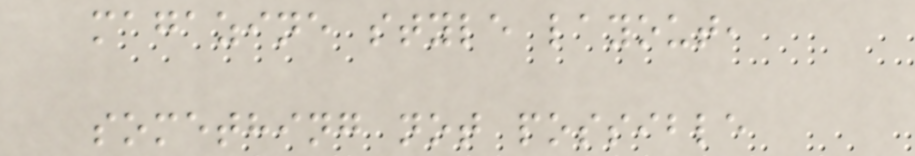magazine style layout,
something not possible
